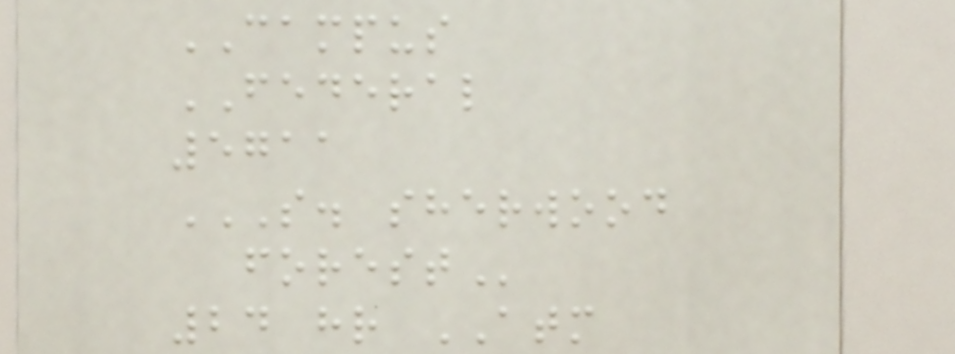CAMPUS
FEDERAL
5711
S. SHERWOOD
FOREST
24 hr ATM
